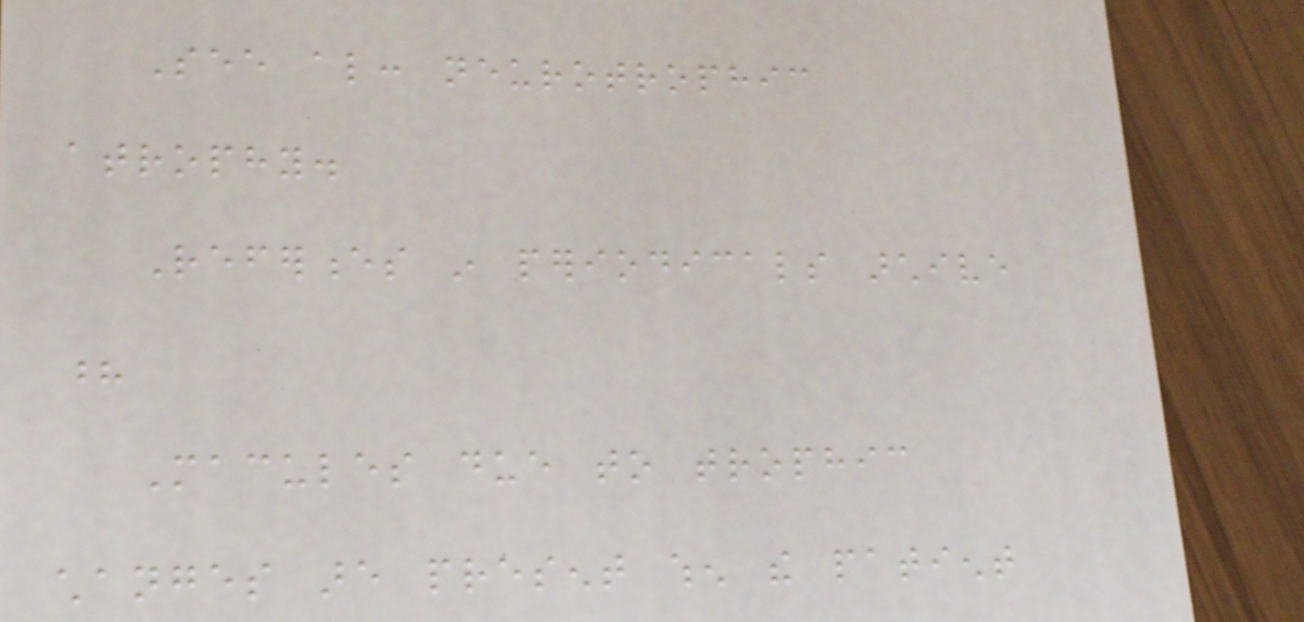See also: neurotrophic
atrophy.
References in periodicals archive
?
Macules due to trophic
changes are present when the patient
